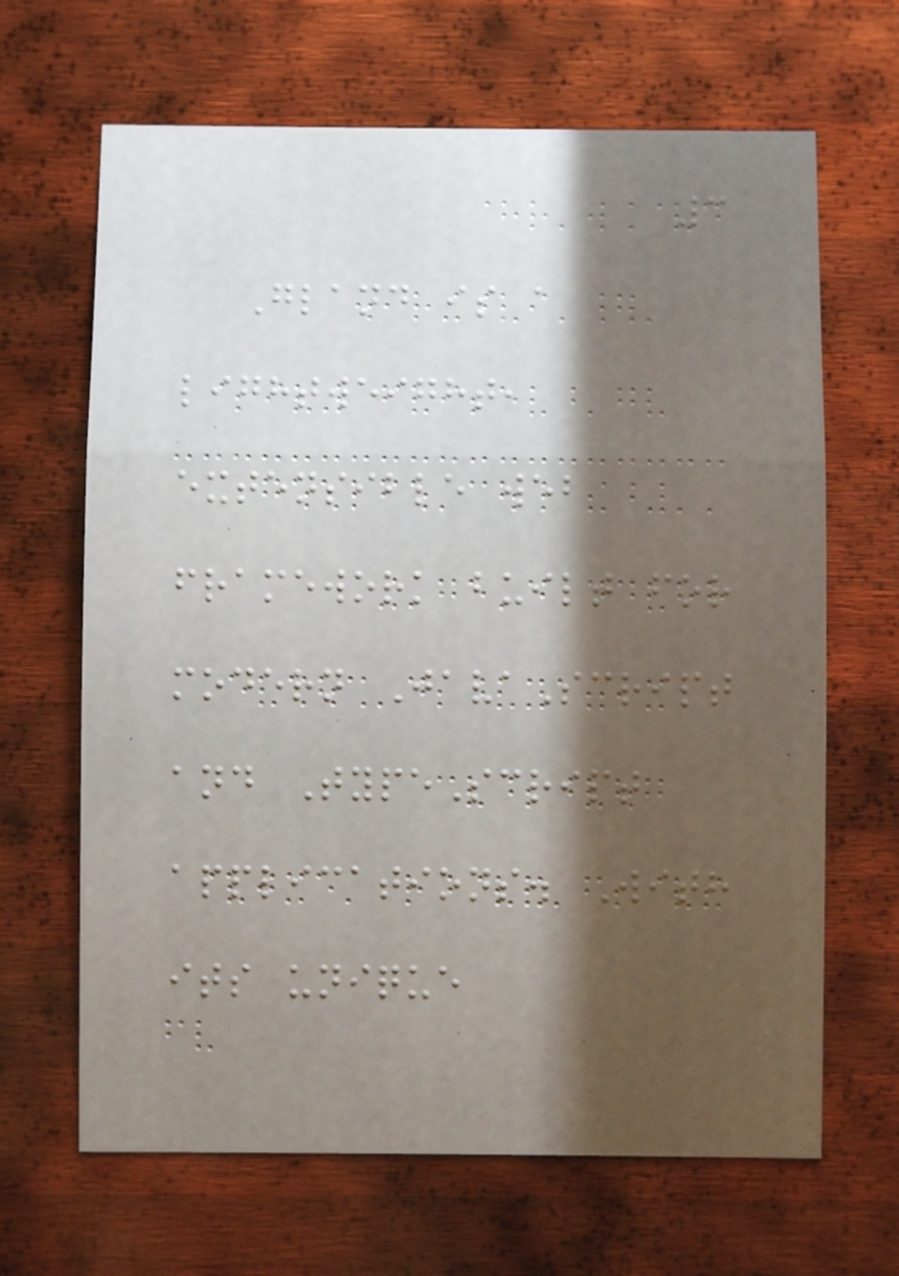3
Gland is a
lightweight,
extensible web
framework built for
modern JavaScript
and TypeScript
applications. With
its unique
